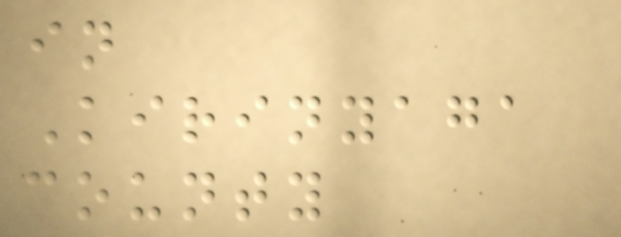in
Kirinyaga
county
